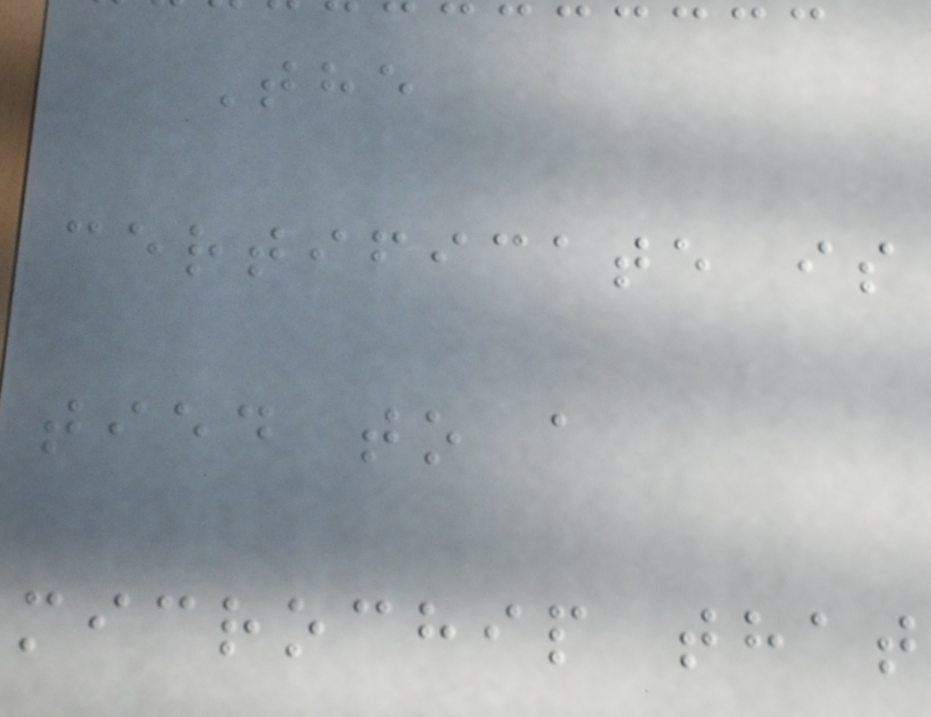The
certificate is
tied to a
microchip that
